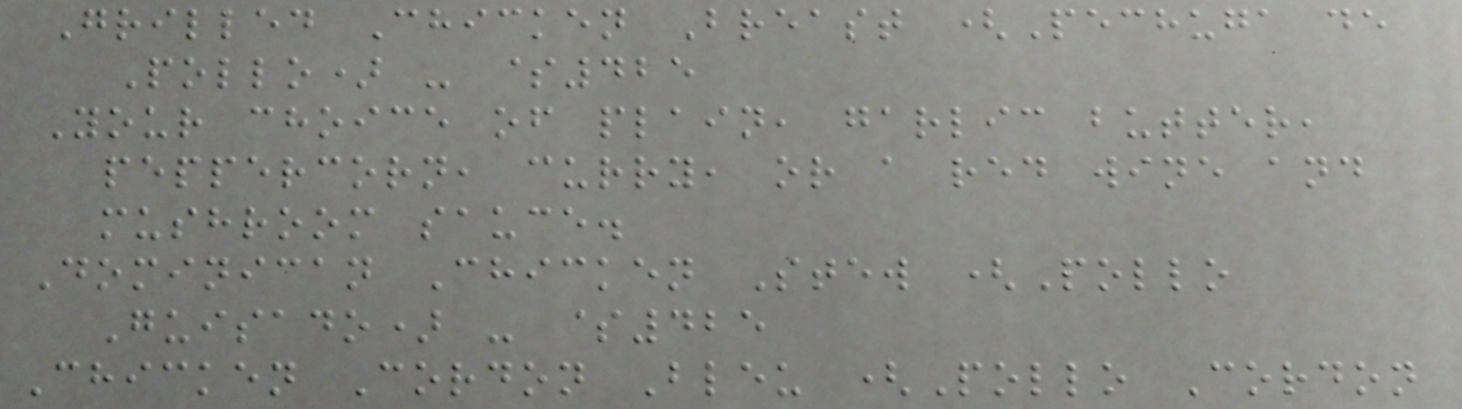Grilled Chicken Breast (Pechuga de
Pollo) - $425
Your choice of plain, garlic butter,
peppercorn, curry, or a red wine and
mushroom sauce.
Dominican Chicken Stew (Pollo
Guisado) - $425
Chicken Cordon Bleu (Pollo Cordon
